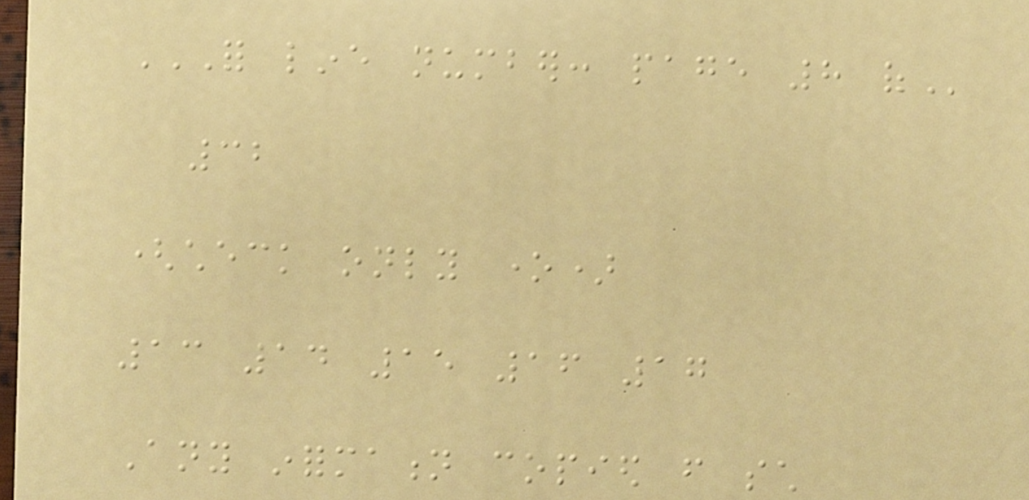FOR LINE NUMBER: PAGE 8 OF
32
(check only one)
13 14 15 16 17
Any information copied from such
